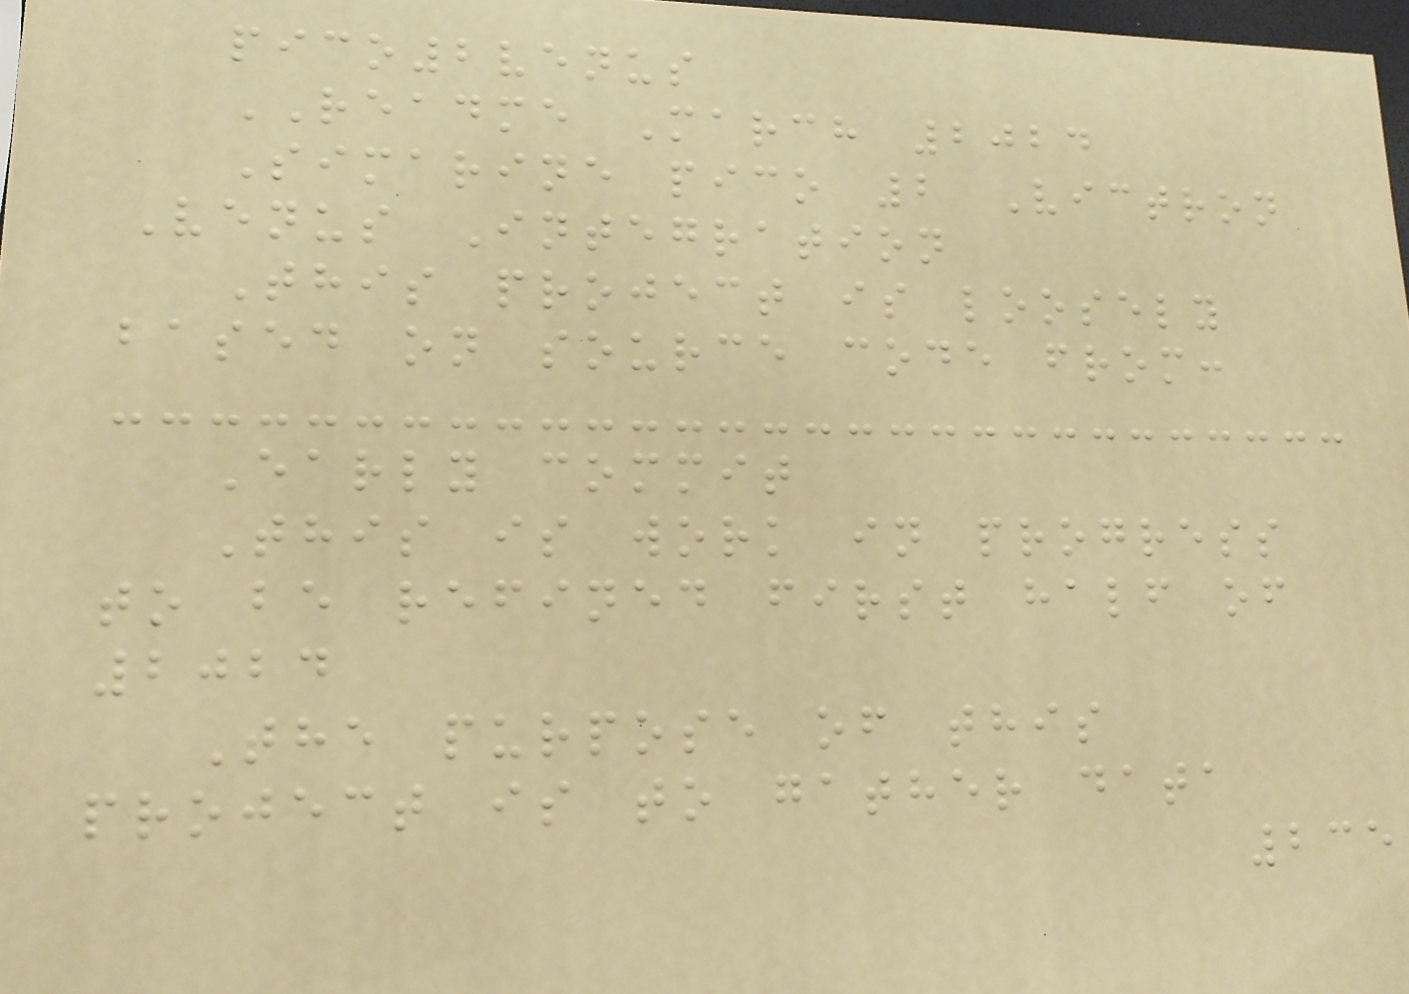pico2venus
README March 2024
Simarine pico 2 Victron
Venus Integration
This project is loosely
based on source code from:
Early commit
This is work in progress
to be refined first half of
2024
The purpose of this
project is to gather data
235
